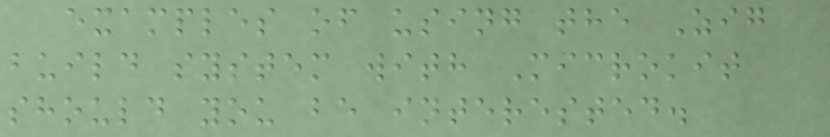examples of using the Zig
build system with Microkit
should you be interested.
